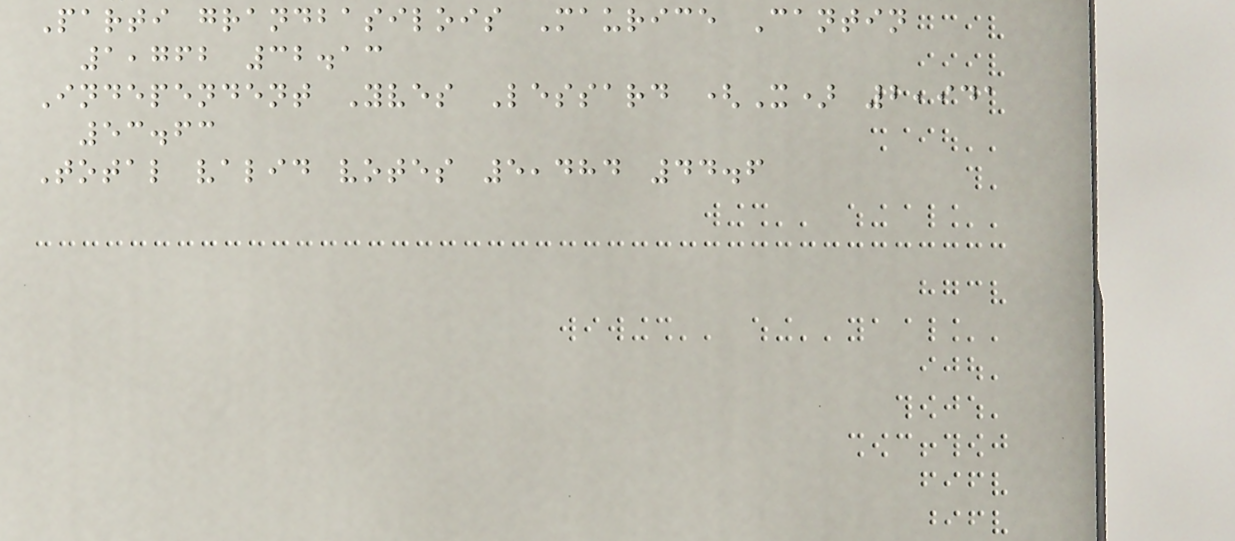Parti grandbasilois Maurice Cantin
1,762 32.13
Independent Yves Lessard (X) 2,941
53.63
Total valid votes 5,484 44.6
